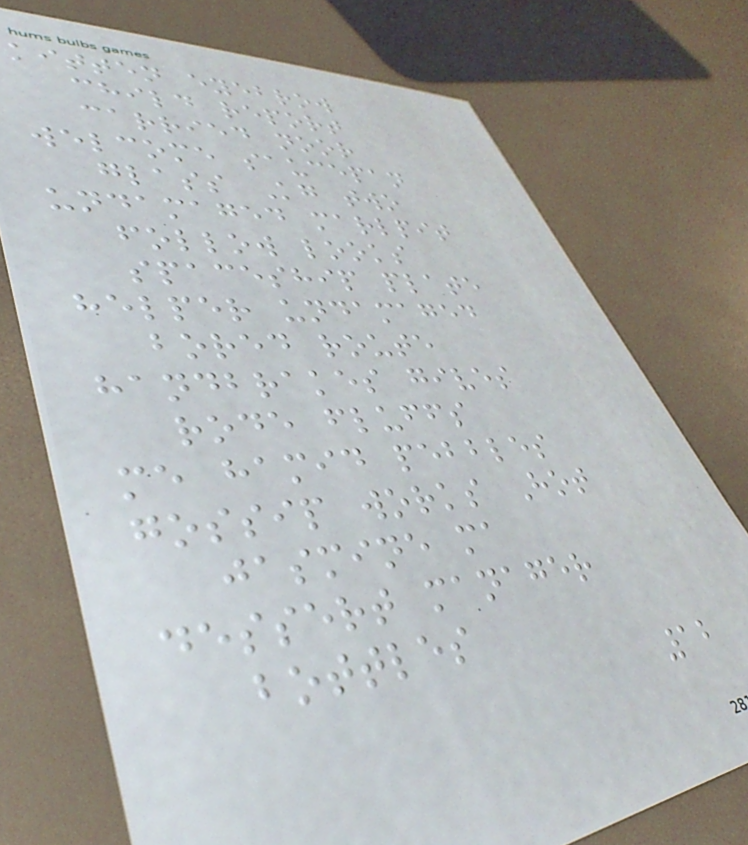kitten eyebrow
child report
carried noor
welcome saucepan
glass Kg two
undamaged marlpit
follow looks
spaceship plate
helper undamaged
bored route
handbrakes gives
rode fluffs
me hamid pebbles
gossip works Hot
jasmine ma
dessert manager
bottles
12
